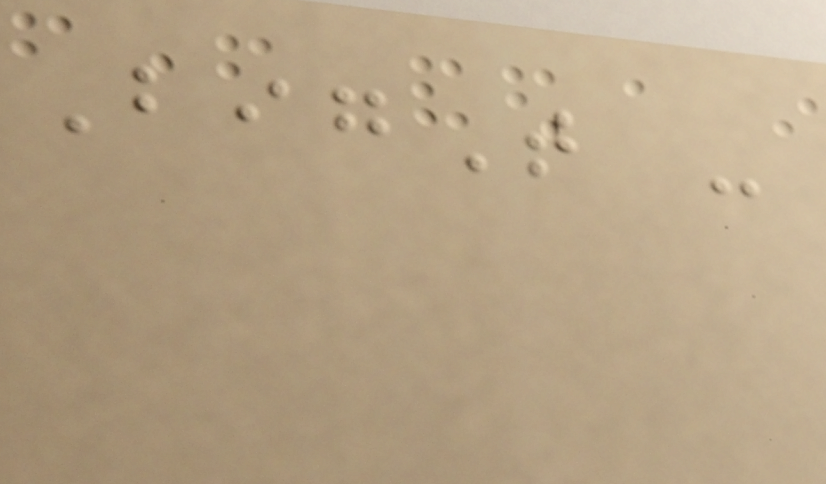BigT -
